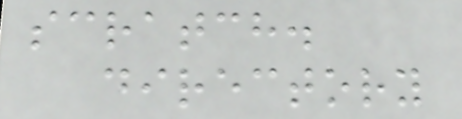scratch.
directory
